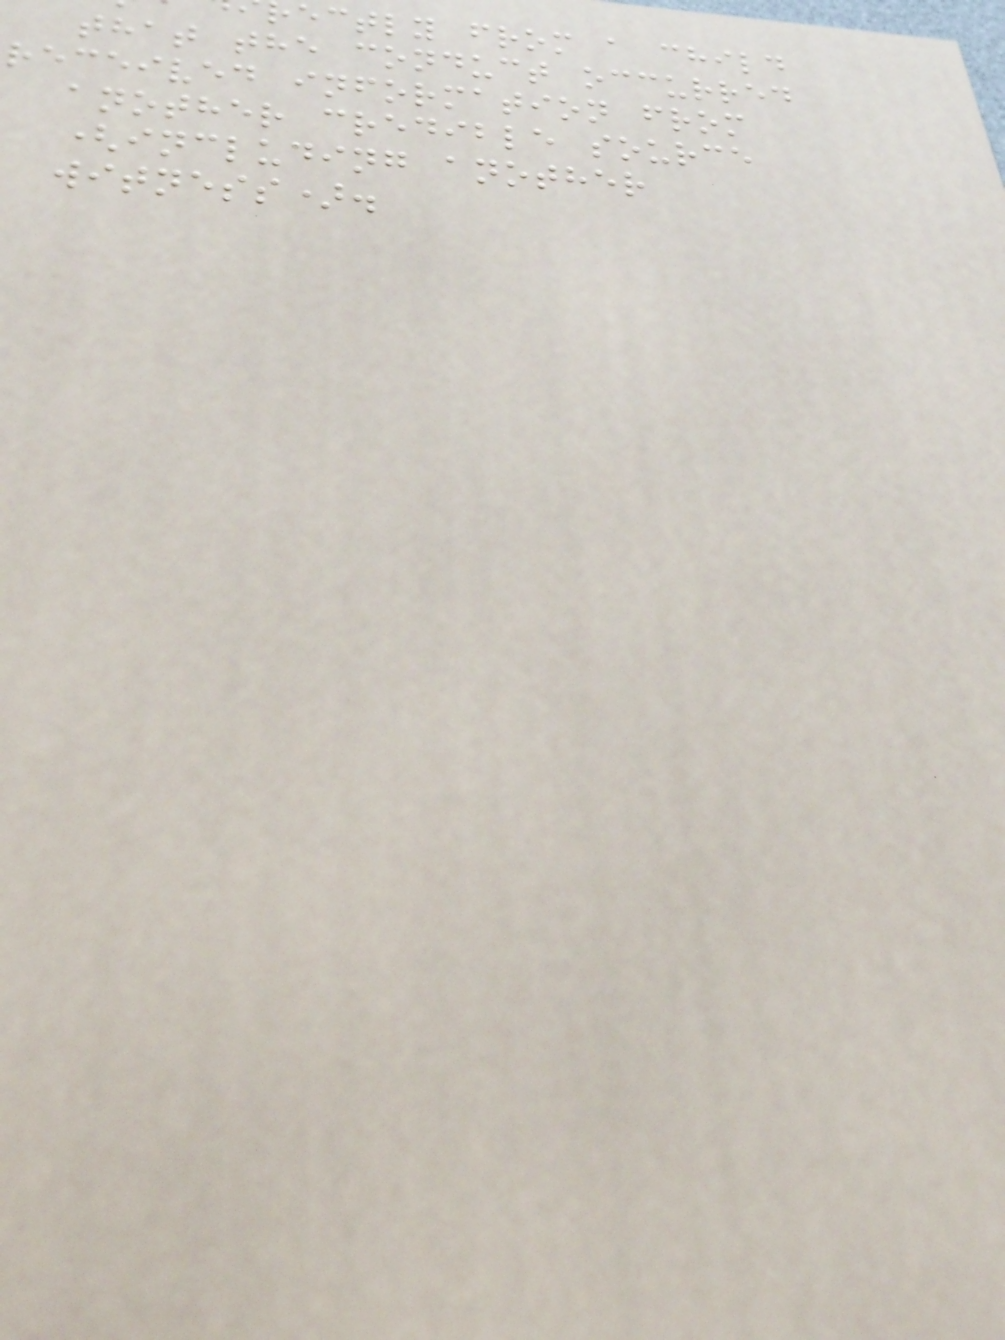ectly from a child
that the conduct occurred
received information from
another credible source
(including another
witness).
